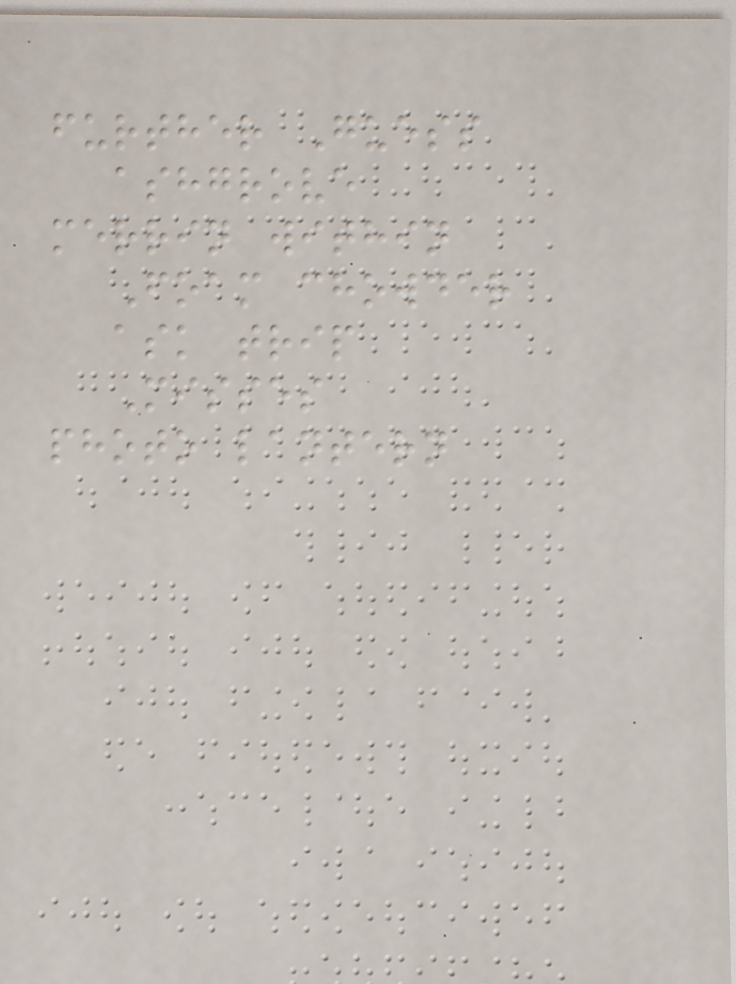further Guess
ashgrove
merrin within
Foam chowder
ask trip
Misses
photo lantern
